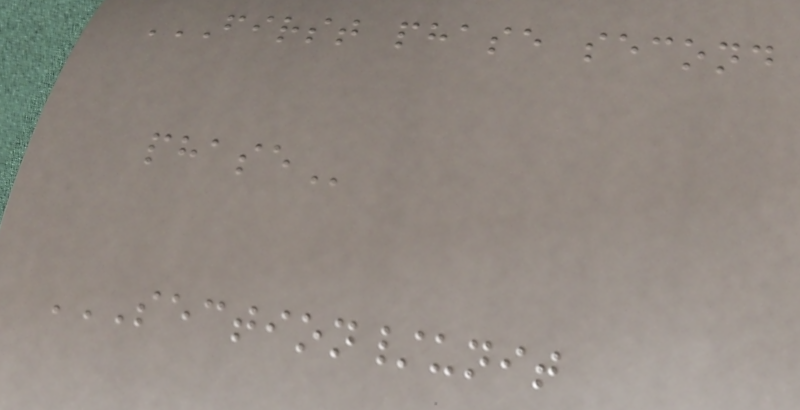FIRST PHASE SECOND
PHASE
SECTION/UNIT
